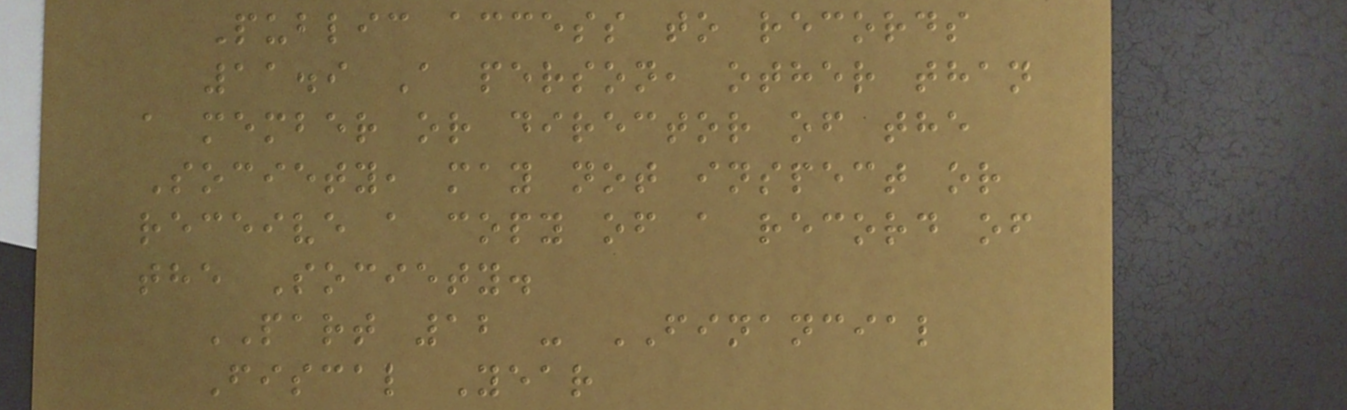Public access to records
11.9 A person, other than
a member or director of the
Society, may not inspect or
receive a copy of a record of
the Society.
PART 12 - FINANCIAL
Fiscal Year
